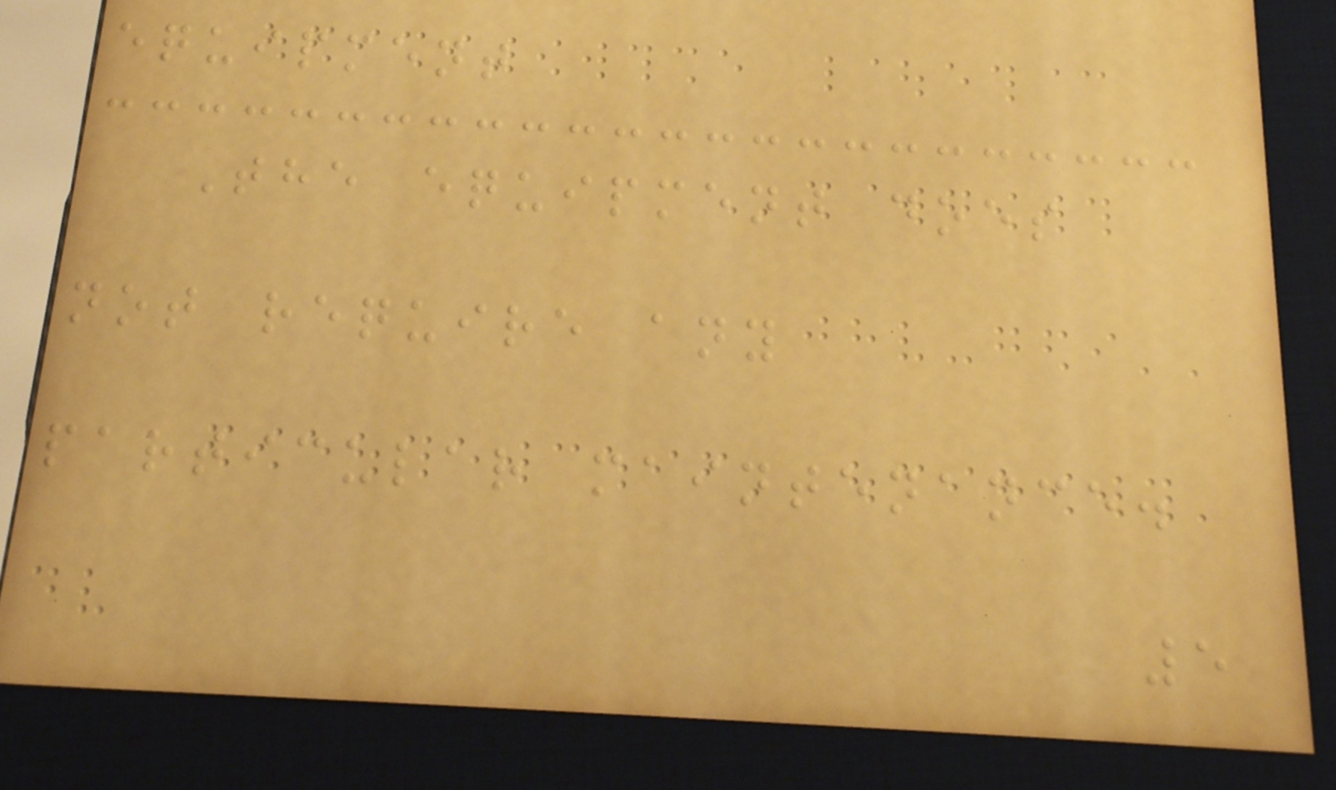equipment
The equipment does
not require any
particular maintenance.
5
